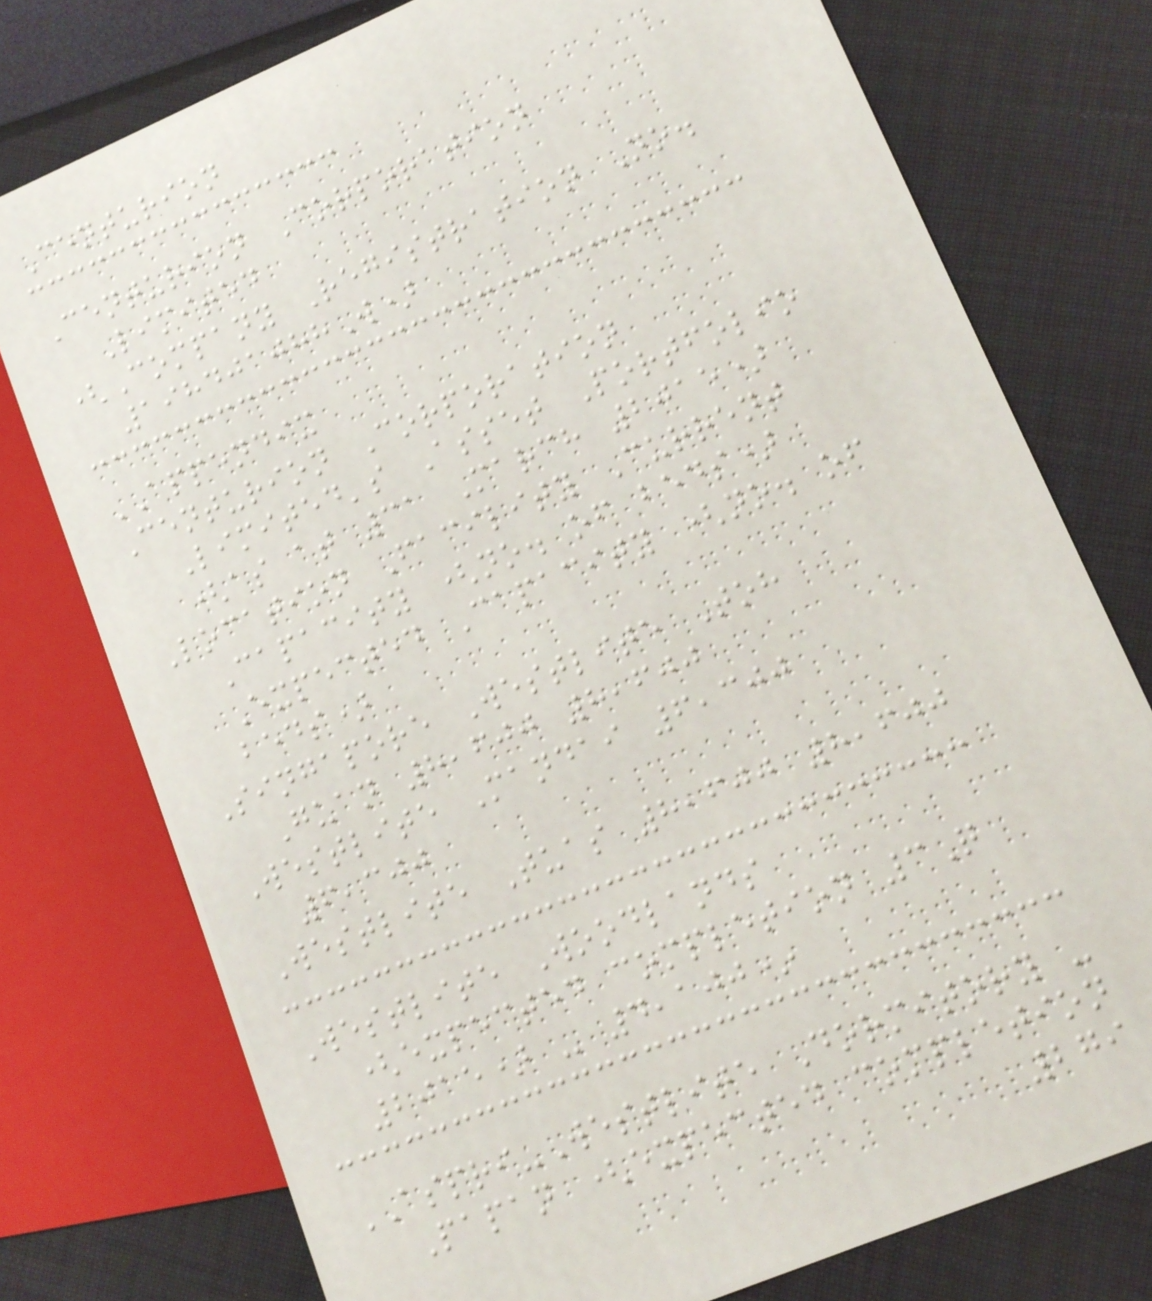Centurion
Centurion Corporation
Limited
(Company Registration No.
198401088W)
APPENDIX
Centurion Corporation
Limited's Asset Portfolio
(as at 31 March 2015)
Location Facility Current
Capacity (no. of beds)
Expected Capacity (no. of
beds)
Singapore Westlite Toh
Guan 8,600 8,600
Westlite Mandai 6,300
6,300
Westlite Tuas 8,600 8,600
Westlite Woodlands
(expected completion 3Q
2015) - 4,100*
ASPRI-Westlite Dormitory -
Papan (expected completion
279
